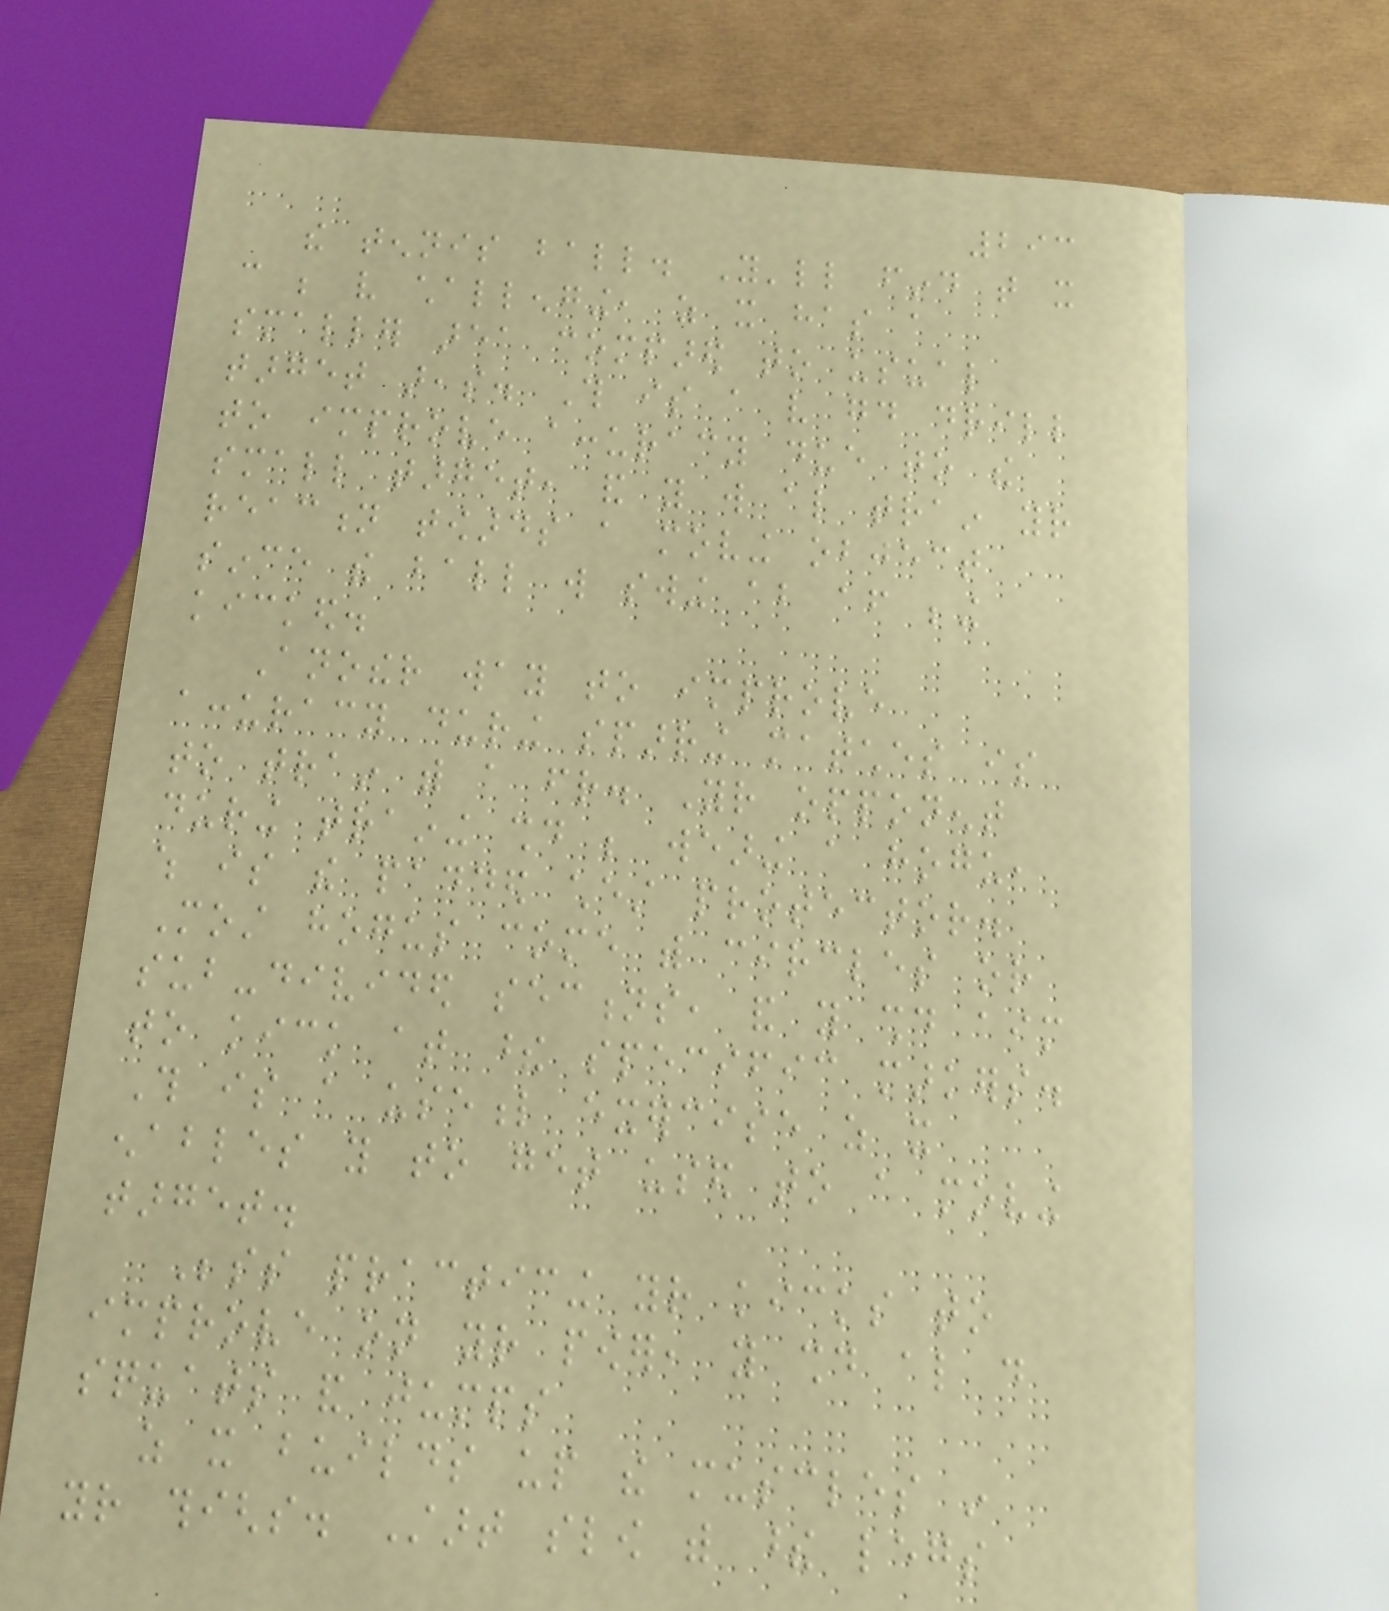293
the tennis ball. You'll find that it
can be very challenging, as it has a
smaller area compared to usual
target areas. This is a very good drill
to improve accuracy due to the
small target, and you will also train your
reaction towards a moving object
since the ball will swing about after being
kicked.
Another way to improve
accuracy during sparring matches is
to train with a friend. Your opponent
during training should be wearing a hogu,
which is the padded chest protector.
Most hogus come with circles or
sub-divided sections, and you should aim
to kick at these specific markers.
This is a useful exercise as it
enables you to get used to a moving
target.
Besides practicing your kicks to
improve on your power, you should also do
squats and jumps
as it builds up the muscles in
your thighs. Start slow with these legs
